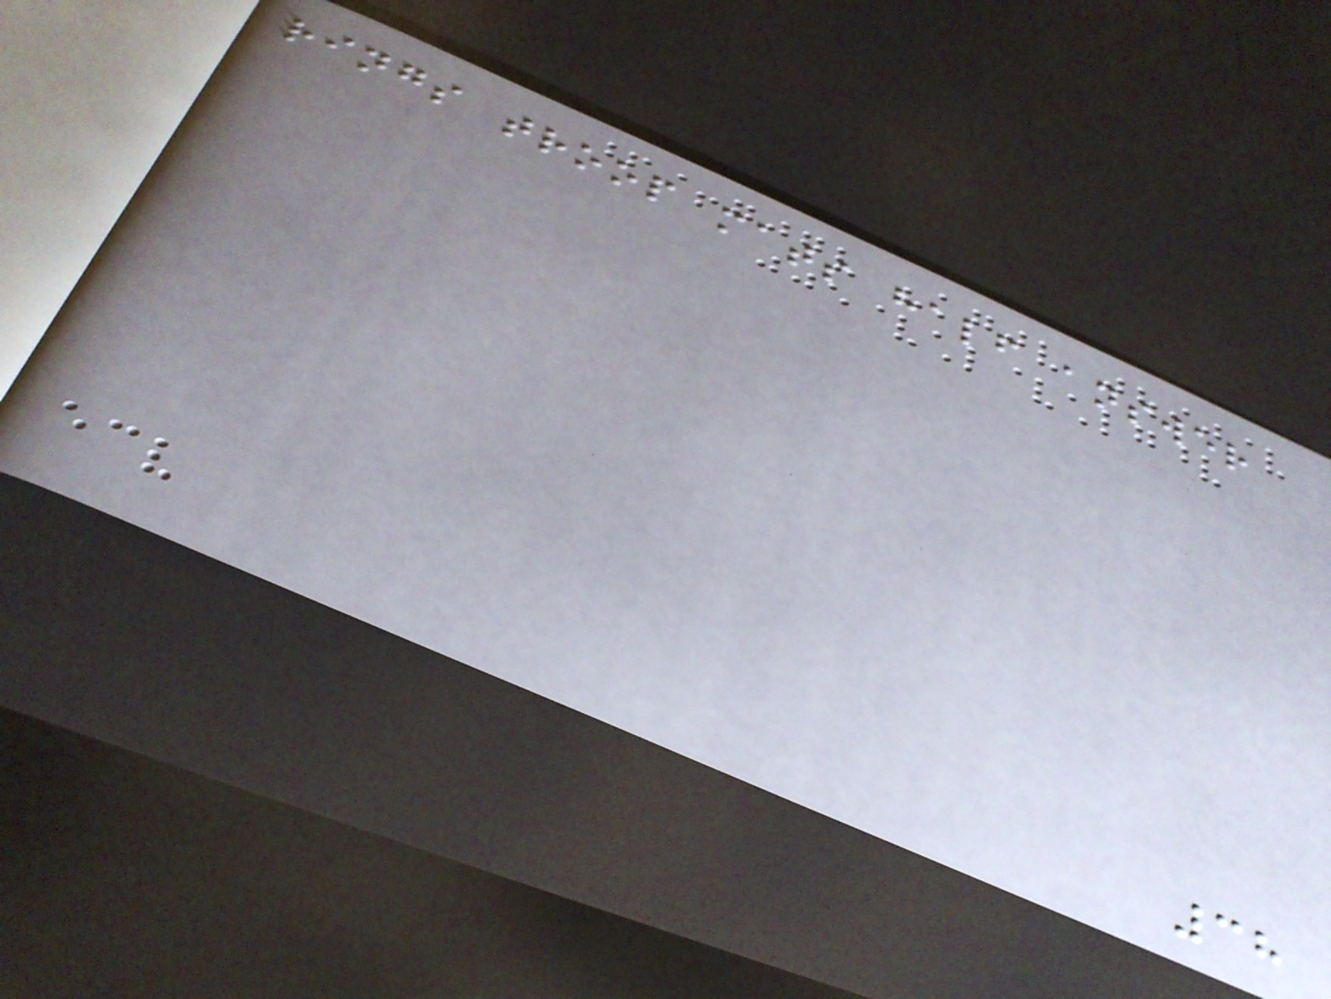rings troop mats half answer
38
